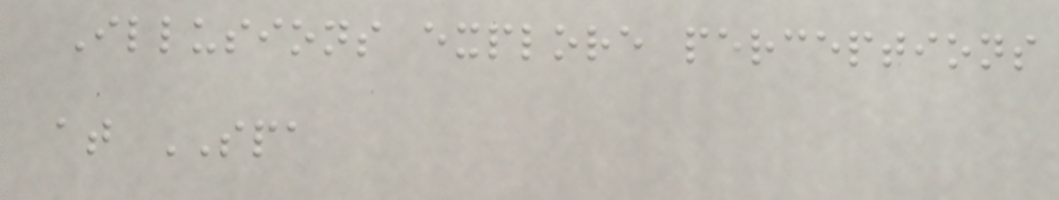Illusions explore perceptions
at SPA
